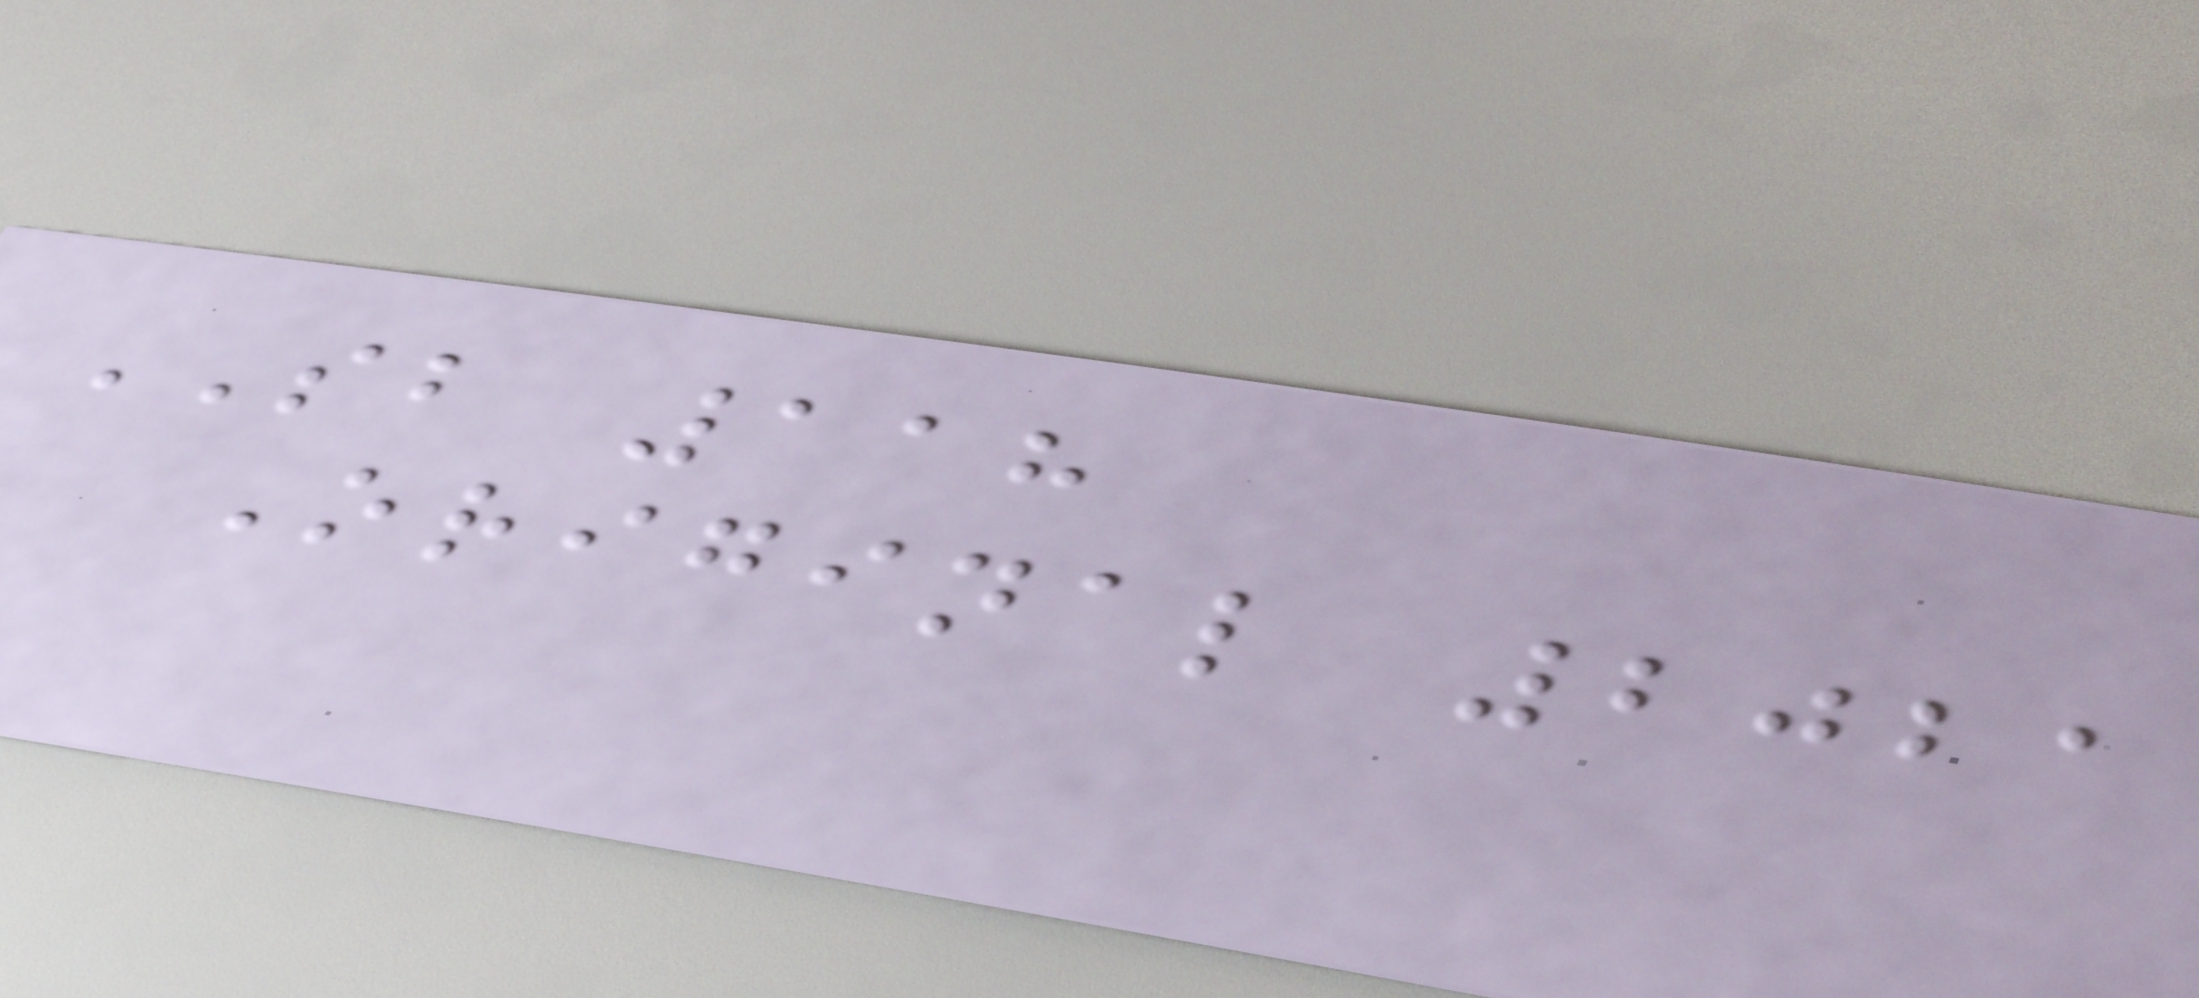SB 118
Original 2021
